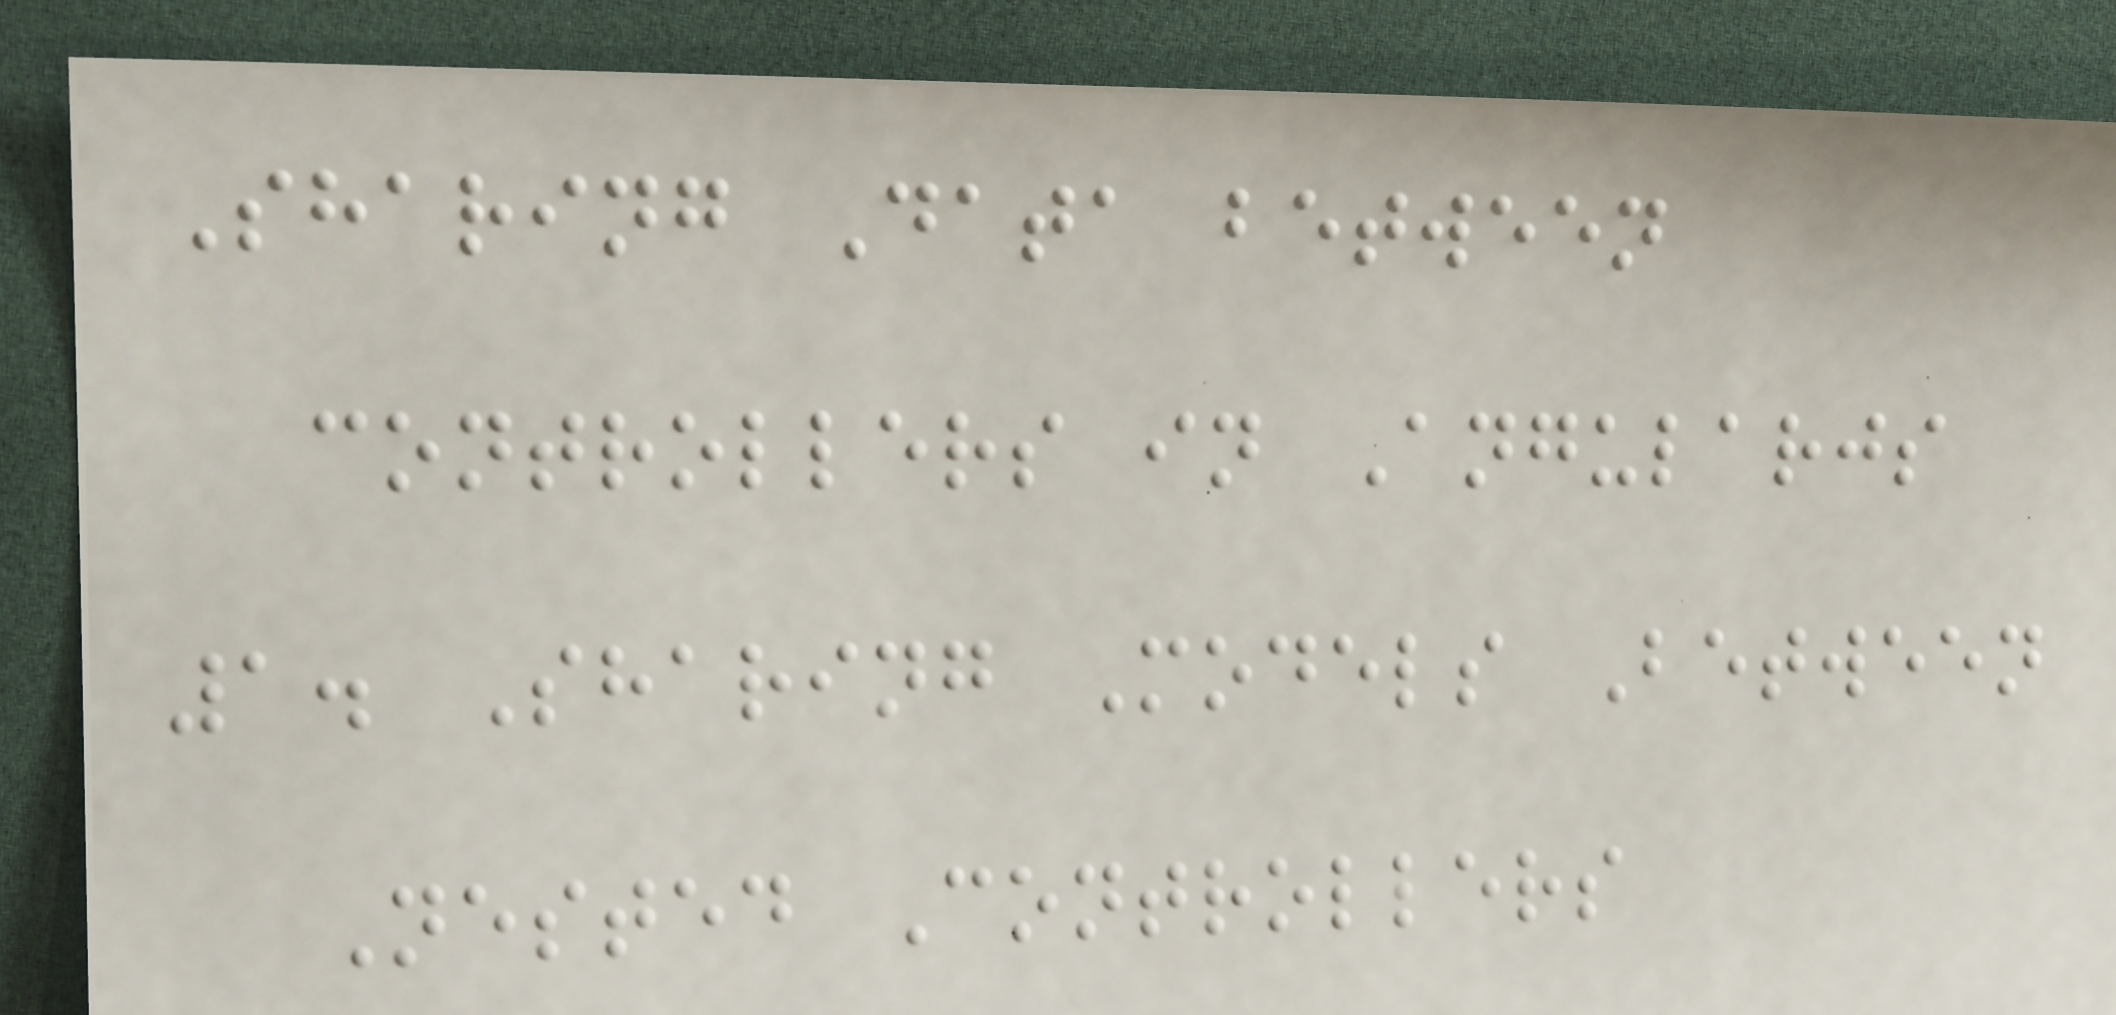Sharing Data between
controllers in Angularjs
1. Sharing Models Between
Nested Controllers
